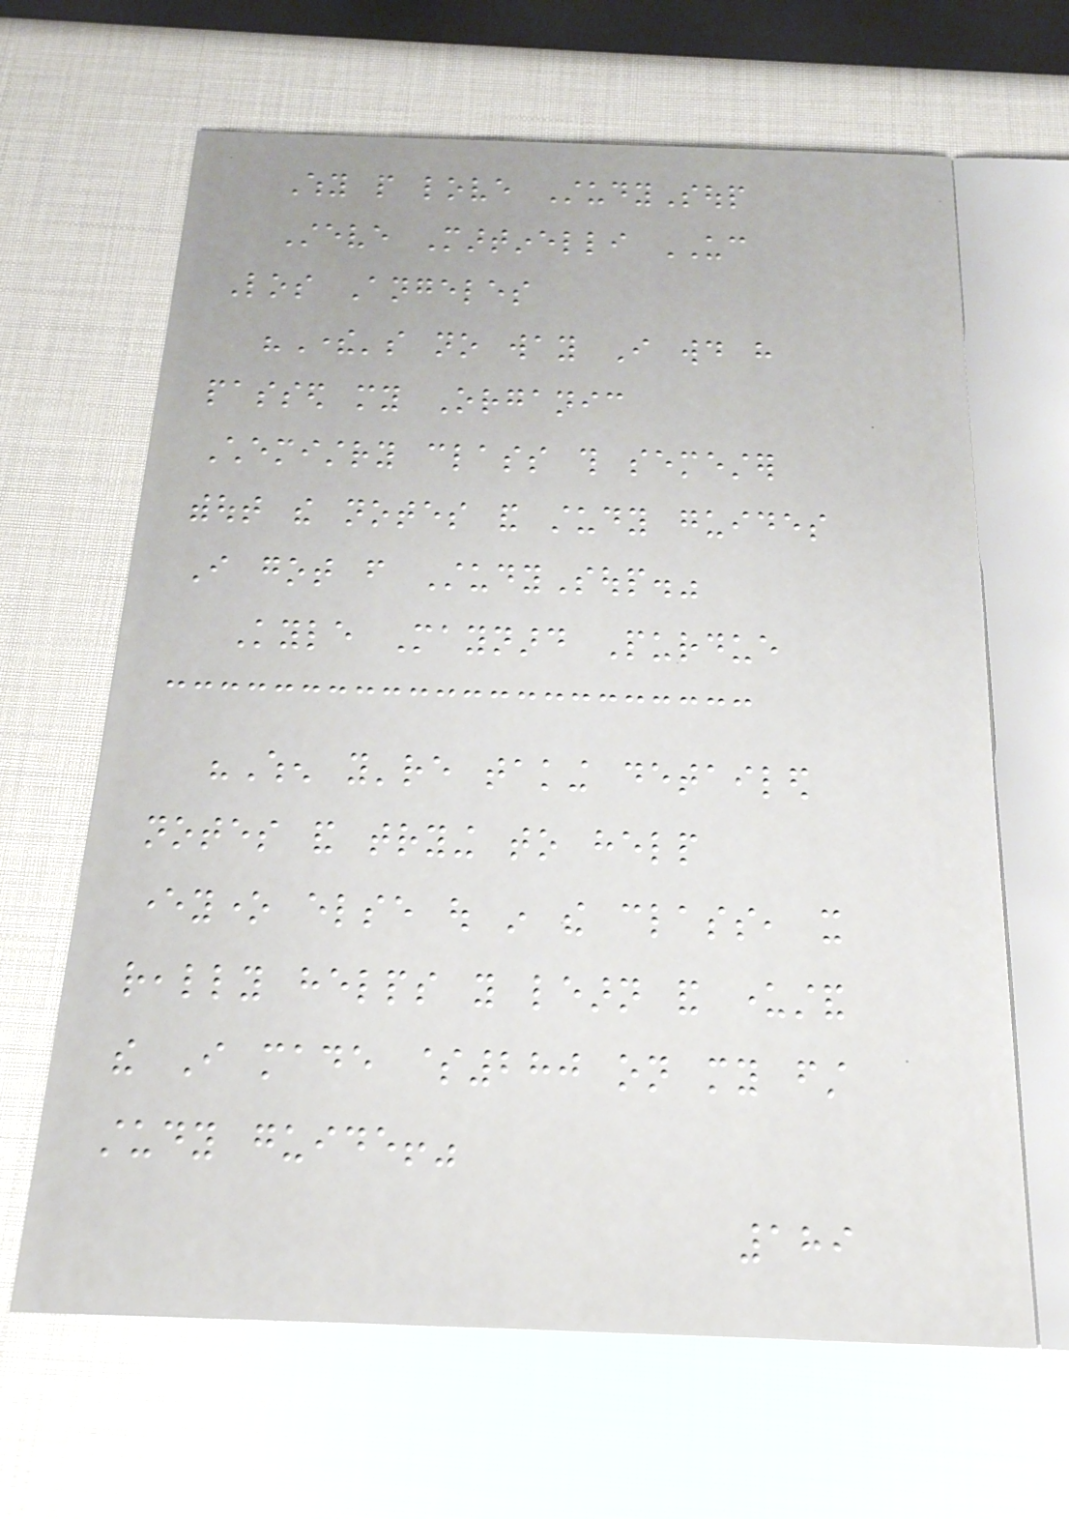Why people love StudySoup
Steve Martinelli UC
Los Angeles
"There's no way I would have
passed my Organic
Chemistry class this semester
without the notes and study guides
I got from StudySoup."
Kyle Maynard Purdue
"When you're taking detailed
notes and trying to help
everyone else out in the class, it
really helps you learn and understand
the I made $280 on my first
study guide!"
189
